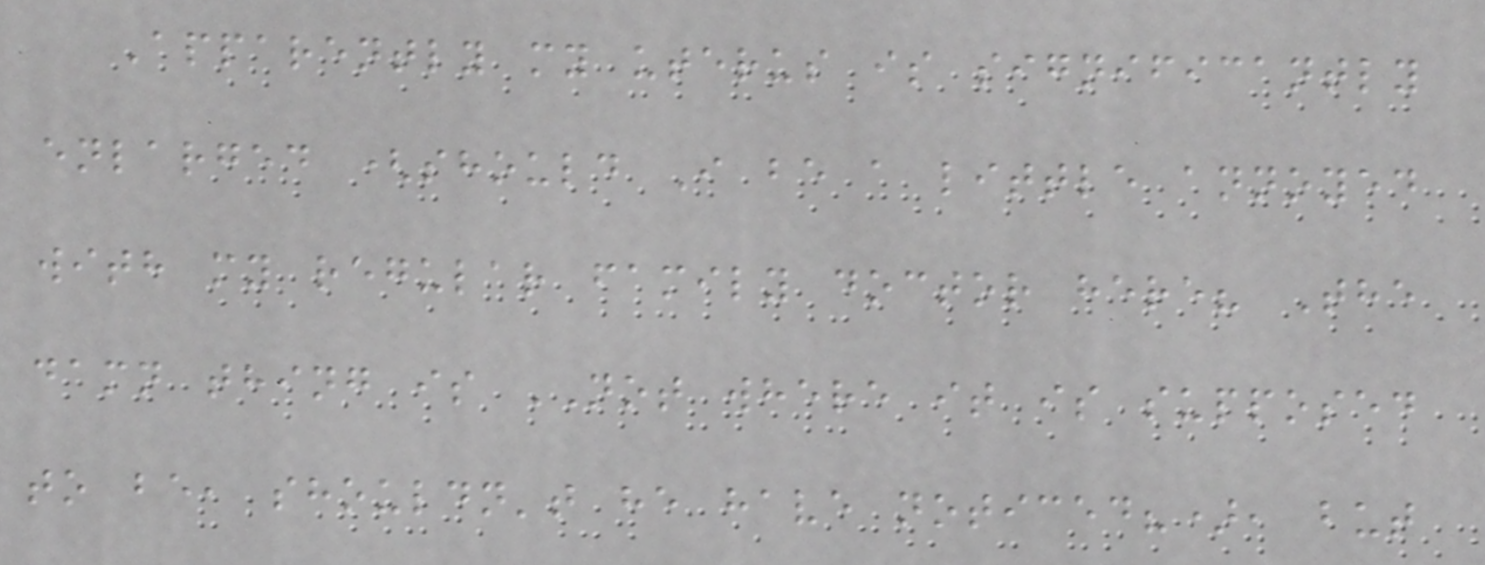Apparently my uterus is significantly
enlarged (should I be a little annoyed
with my regular family doctor here? The
damn thing is NOT where it is supposed
to be, shouldn't he have noticed?), but
